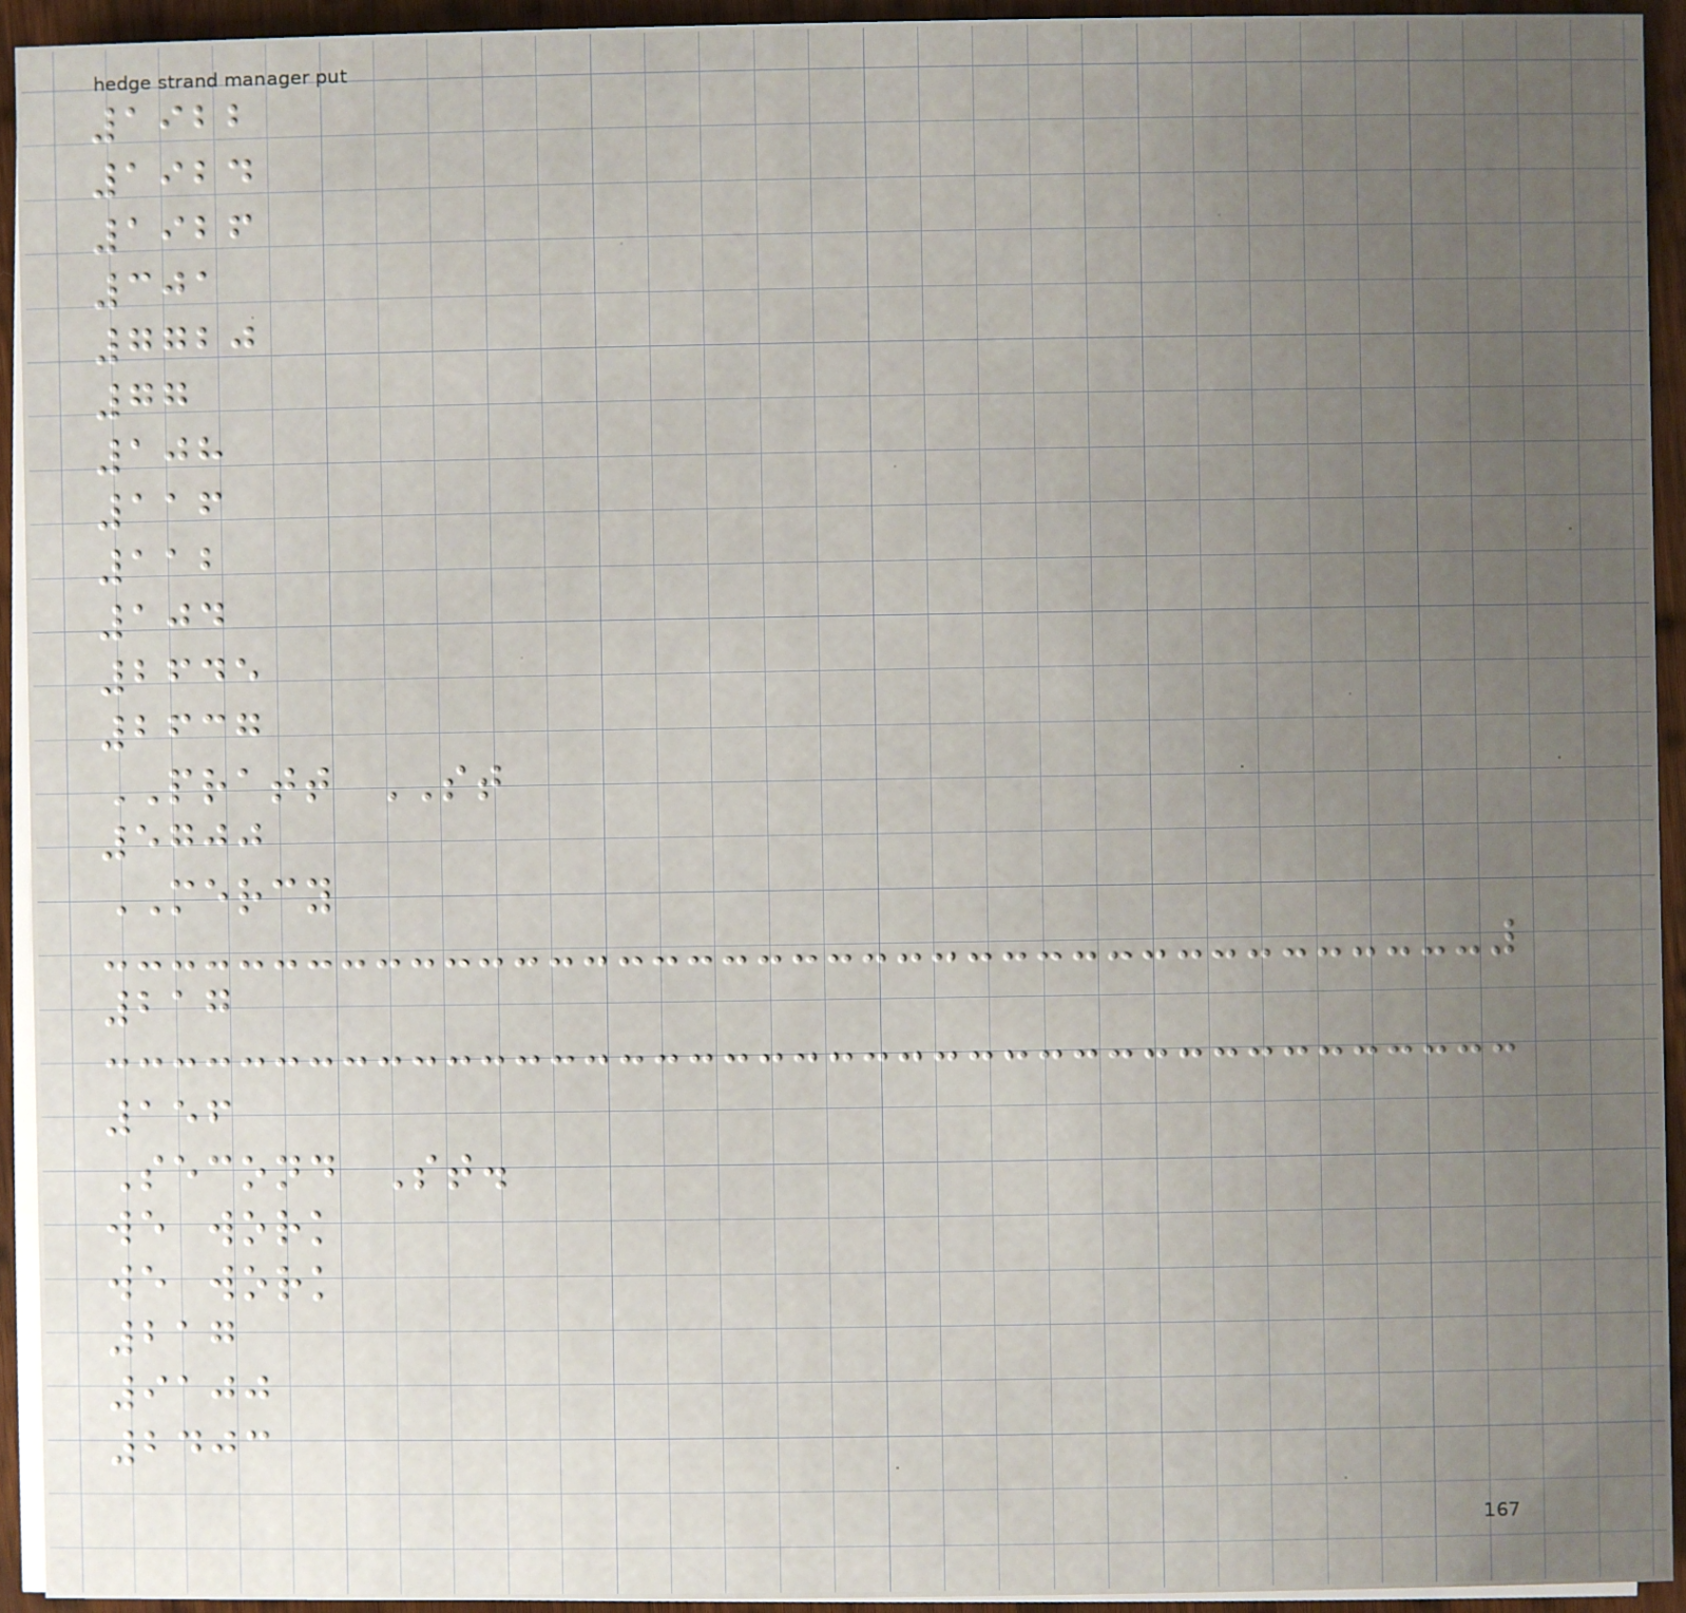1922
1924
1926
301
7720
77
108
116
112
104
2645
2637
PRATT ST
5700
MERCY
217
156
Second St.
we work
we work
217
9100
2403
